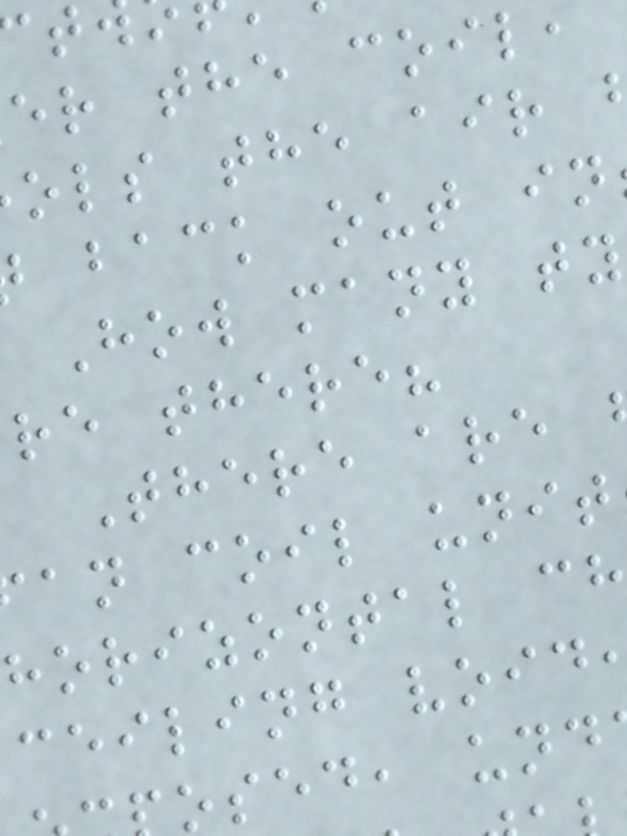er the coil
ols the air
back out in
How many ty
re there?
There are
an coil unit
horizontal ch
ceiling void
osed, und
